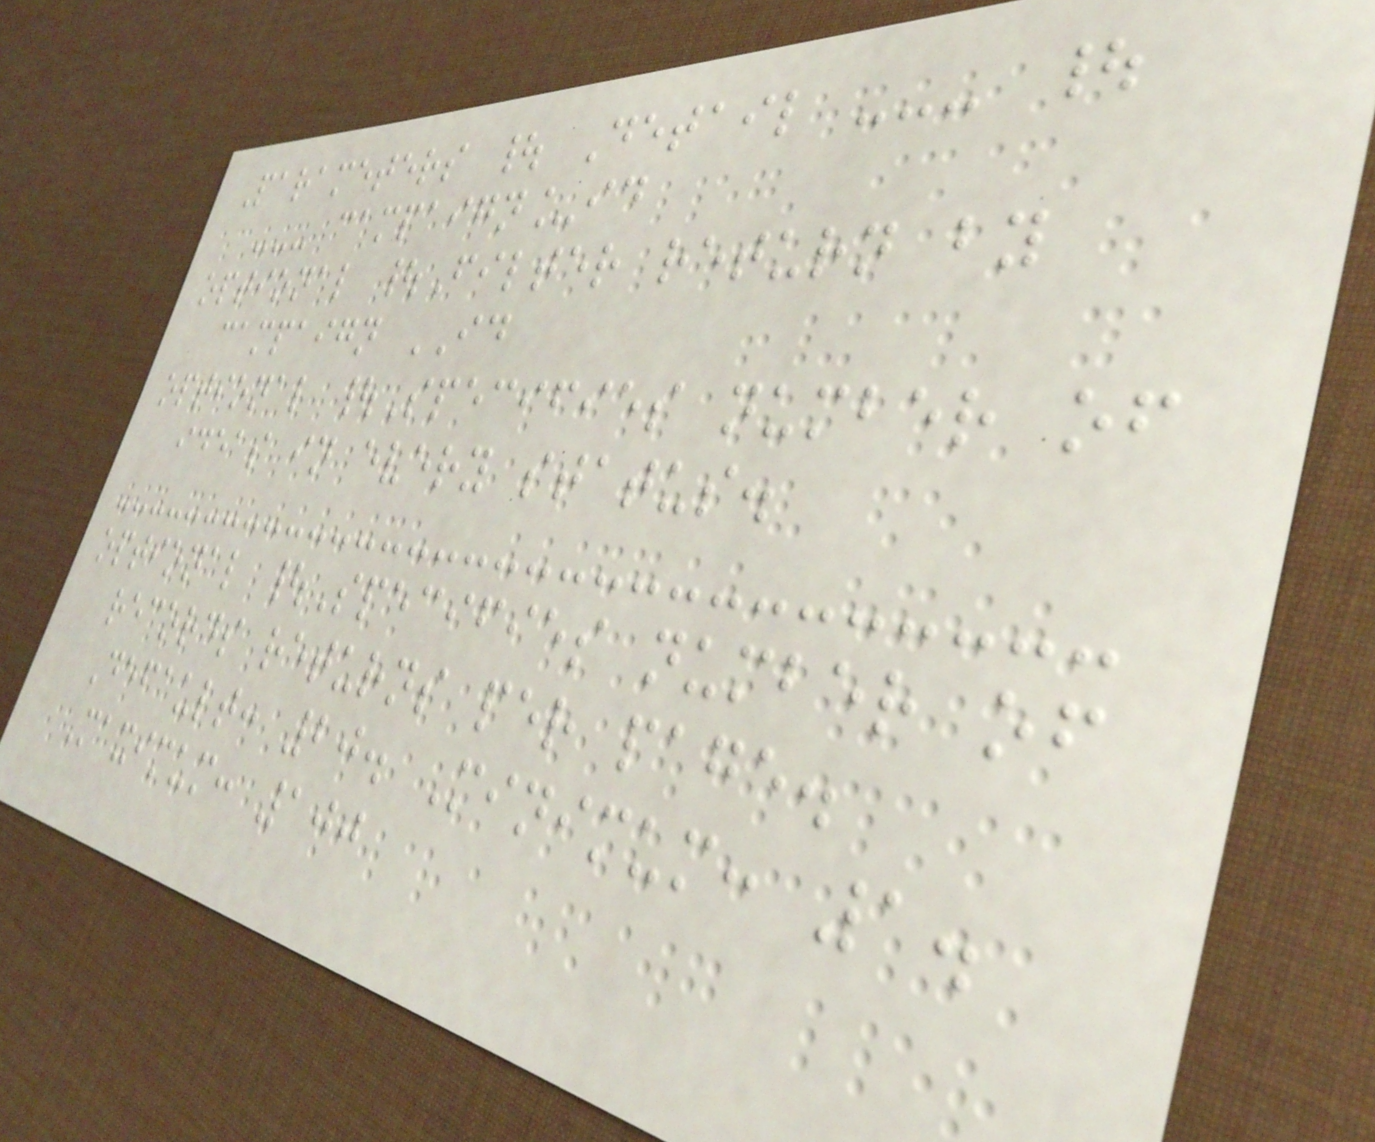Parameters | Detail --- |
--- campaign_id
optional |Filter return by
campaign ID
optional |Specifies number of
ideas in every status.
optional |Specifies number of
records returns per page.
Default: 20. Minimum: 1.
Maximum: 100
